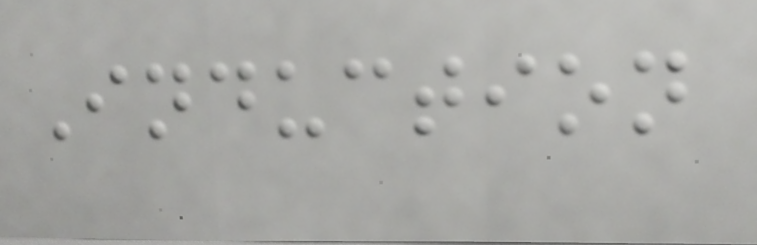Induction
